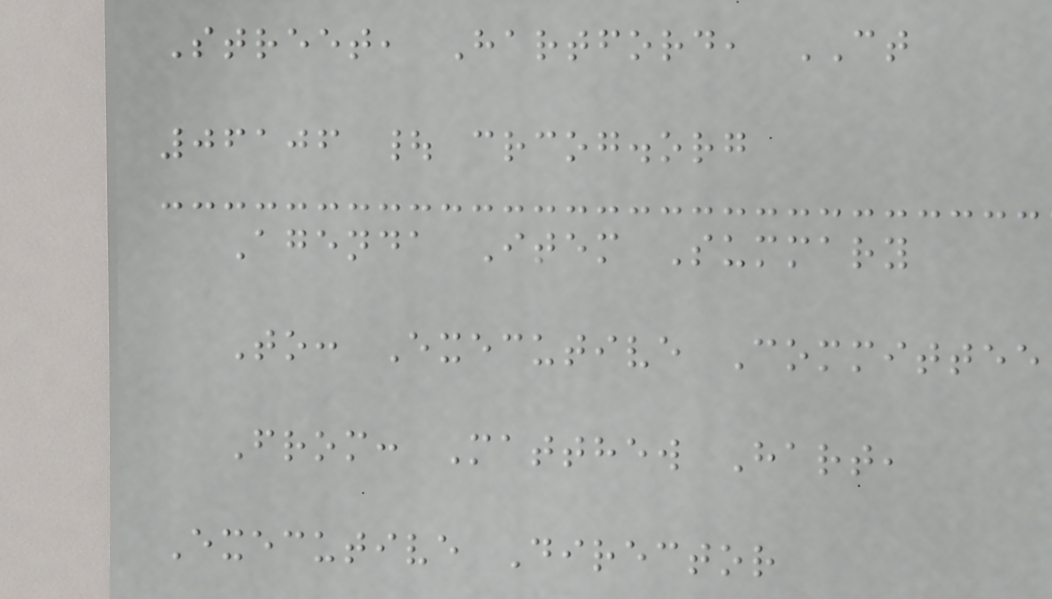Street, Hartford, CT
06106 | crcog.org
Agenda Item Summary
To: Executive Committee
From: Matthew Hart,
Executive Director
